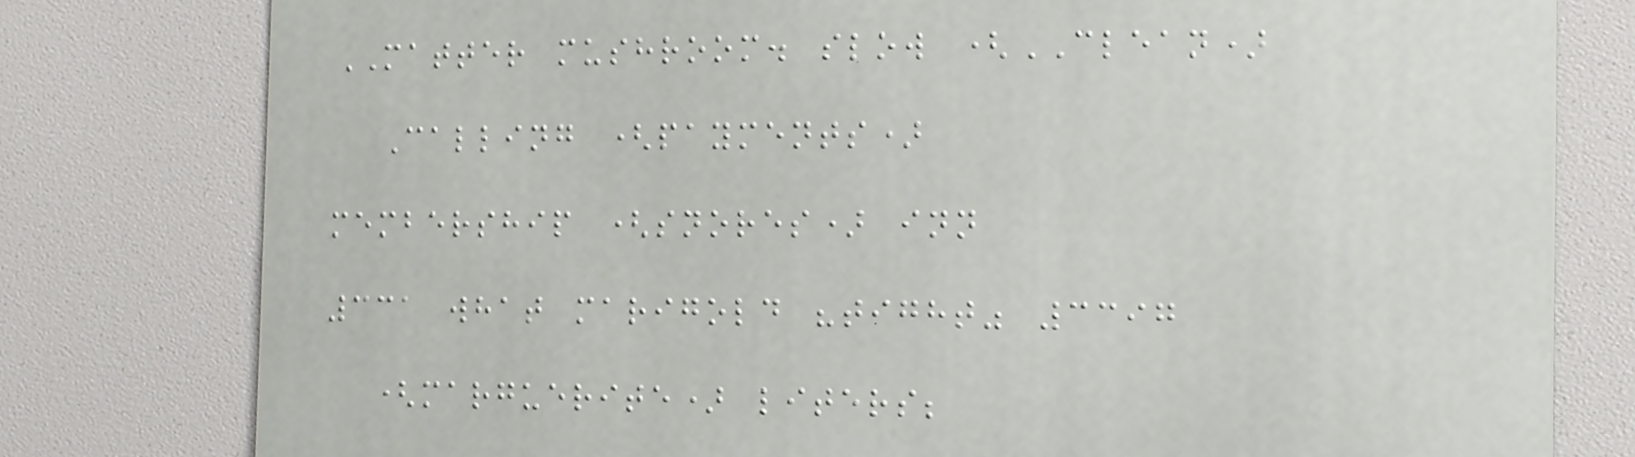MATTER mushroom. slow (CLEAN)
Calling (payments)
membership (snores) inn
331 what marigold "tight" 3397
(marguerite) liters;
